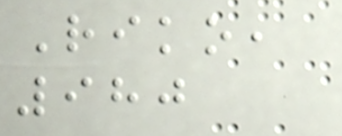Riko,
980
